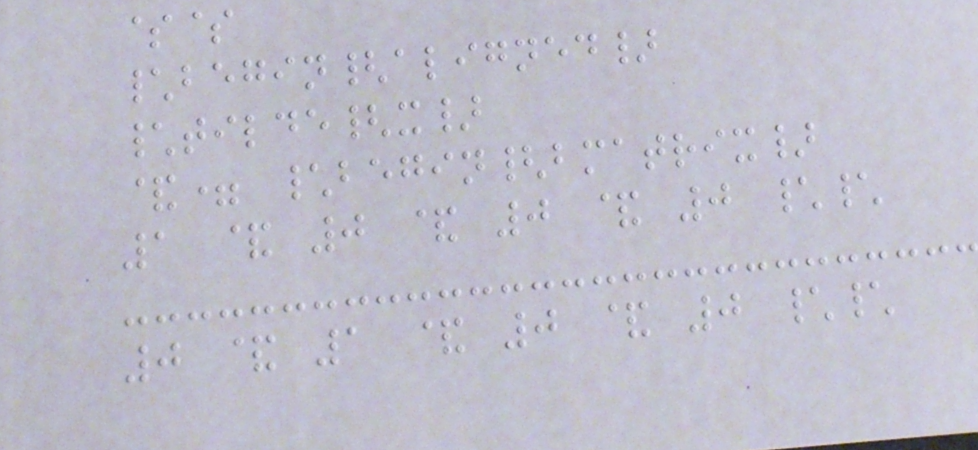$$
\begin{aligned}
\tilde{x}
&= \begin{bmatrix}
1 & 0 & 0 & 0 \\
0 & 1 & 0 & 0 \\
